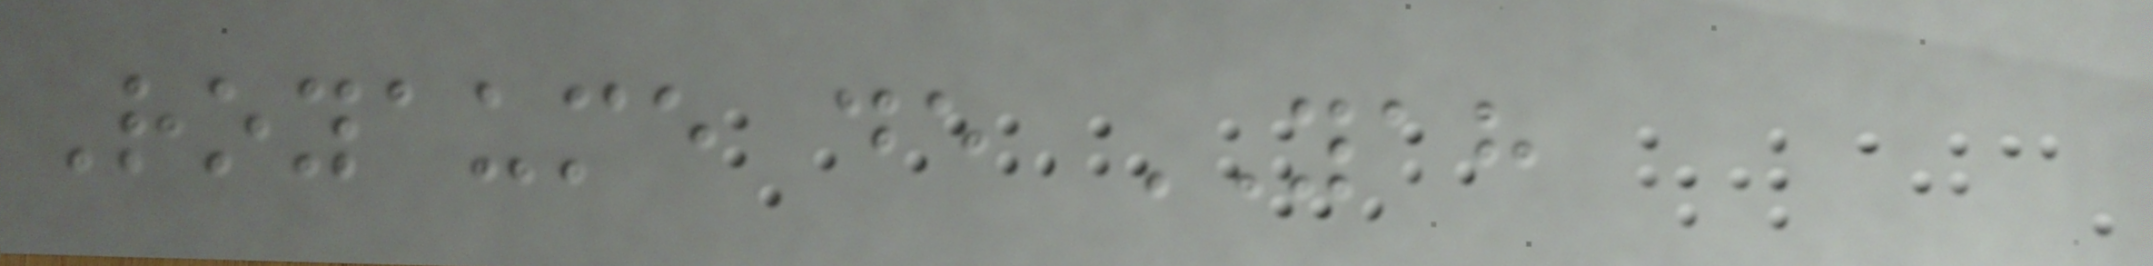Royaume de YAH
